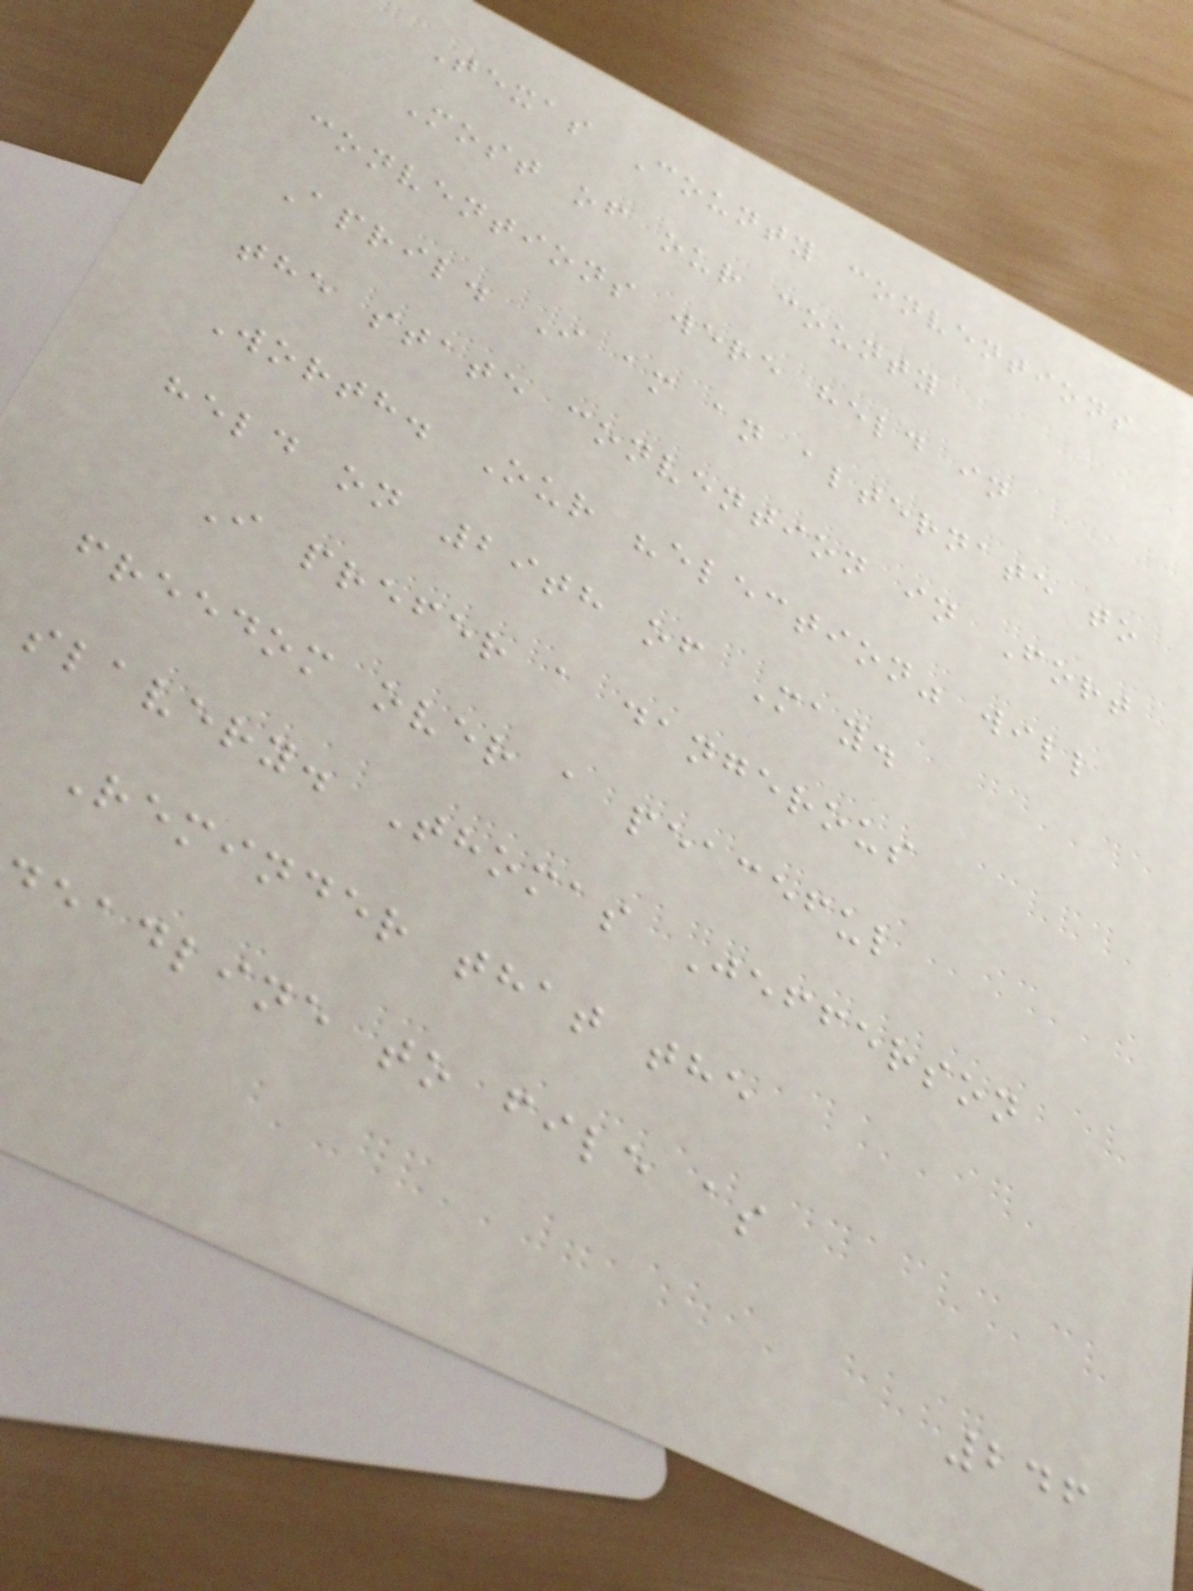Texas County conventions
Most of our county
conventions were held in
April. I am an alternate to
the state convention in Fort
Worth. Our "election" will
held on 29th of May.
I prefer a dangerous
freedom over a peaceful
slavery. Thomas Jefferson
Reminder that the
eadline to file as
246
